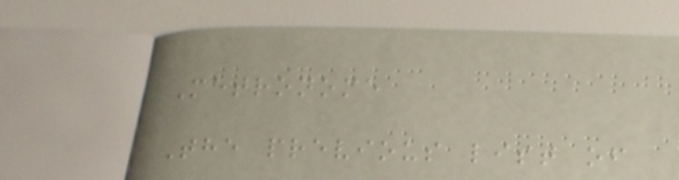Metronome
The previous list of
